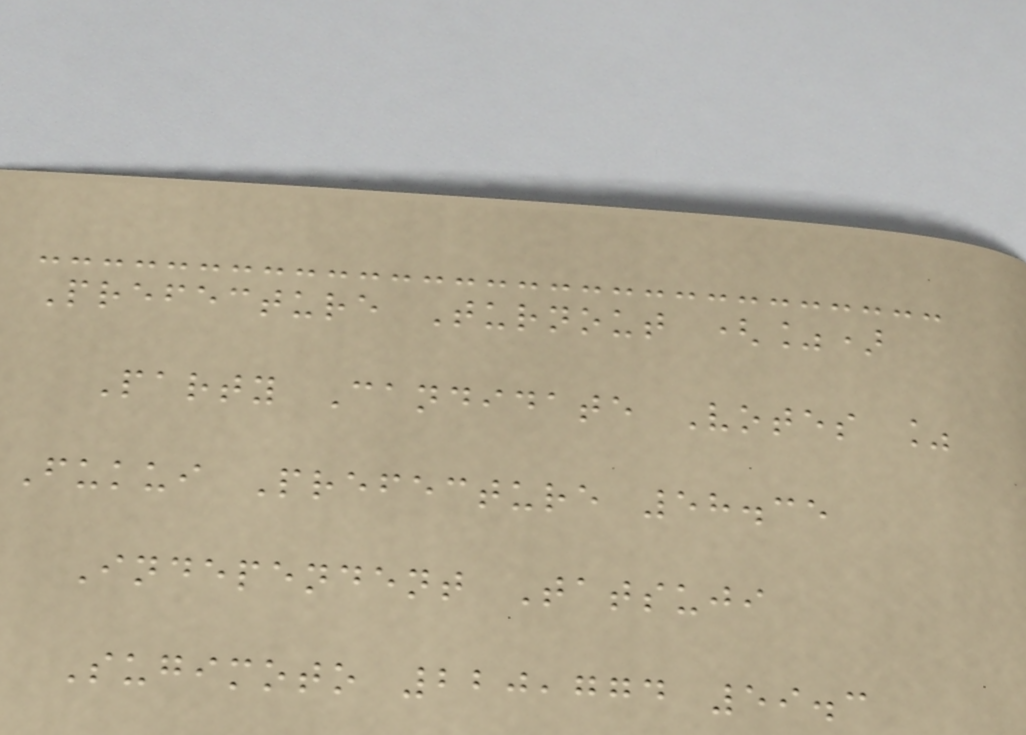Prefecture Turnout (%)
Party Candidate Votes %
Fukui Prefecture 58.35
Independent Tatsuji
Sugimoto 220,774 59.3
